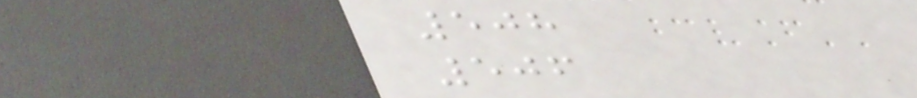508
506
